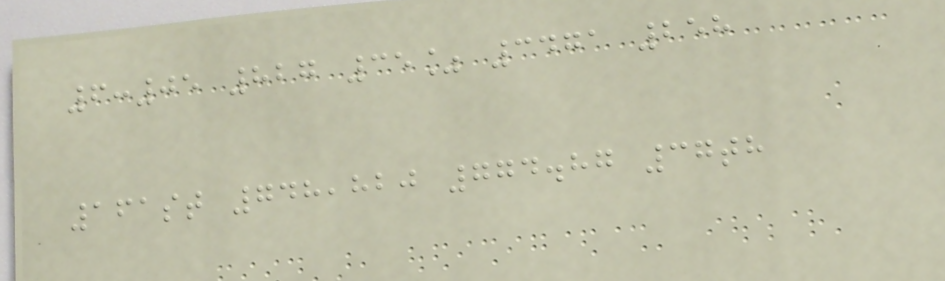6:05 827 35% 3471 258
161st 748,820 774.87 37th
